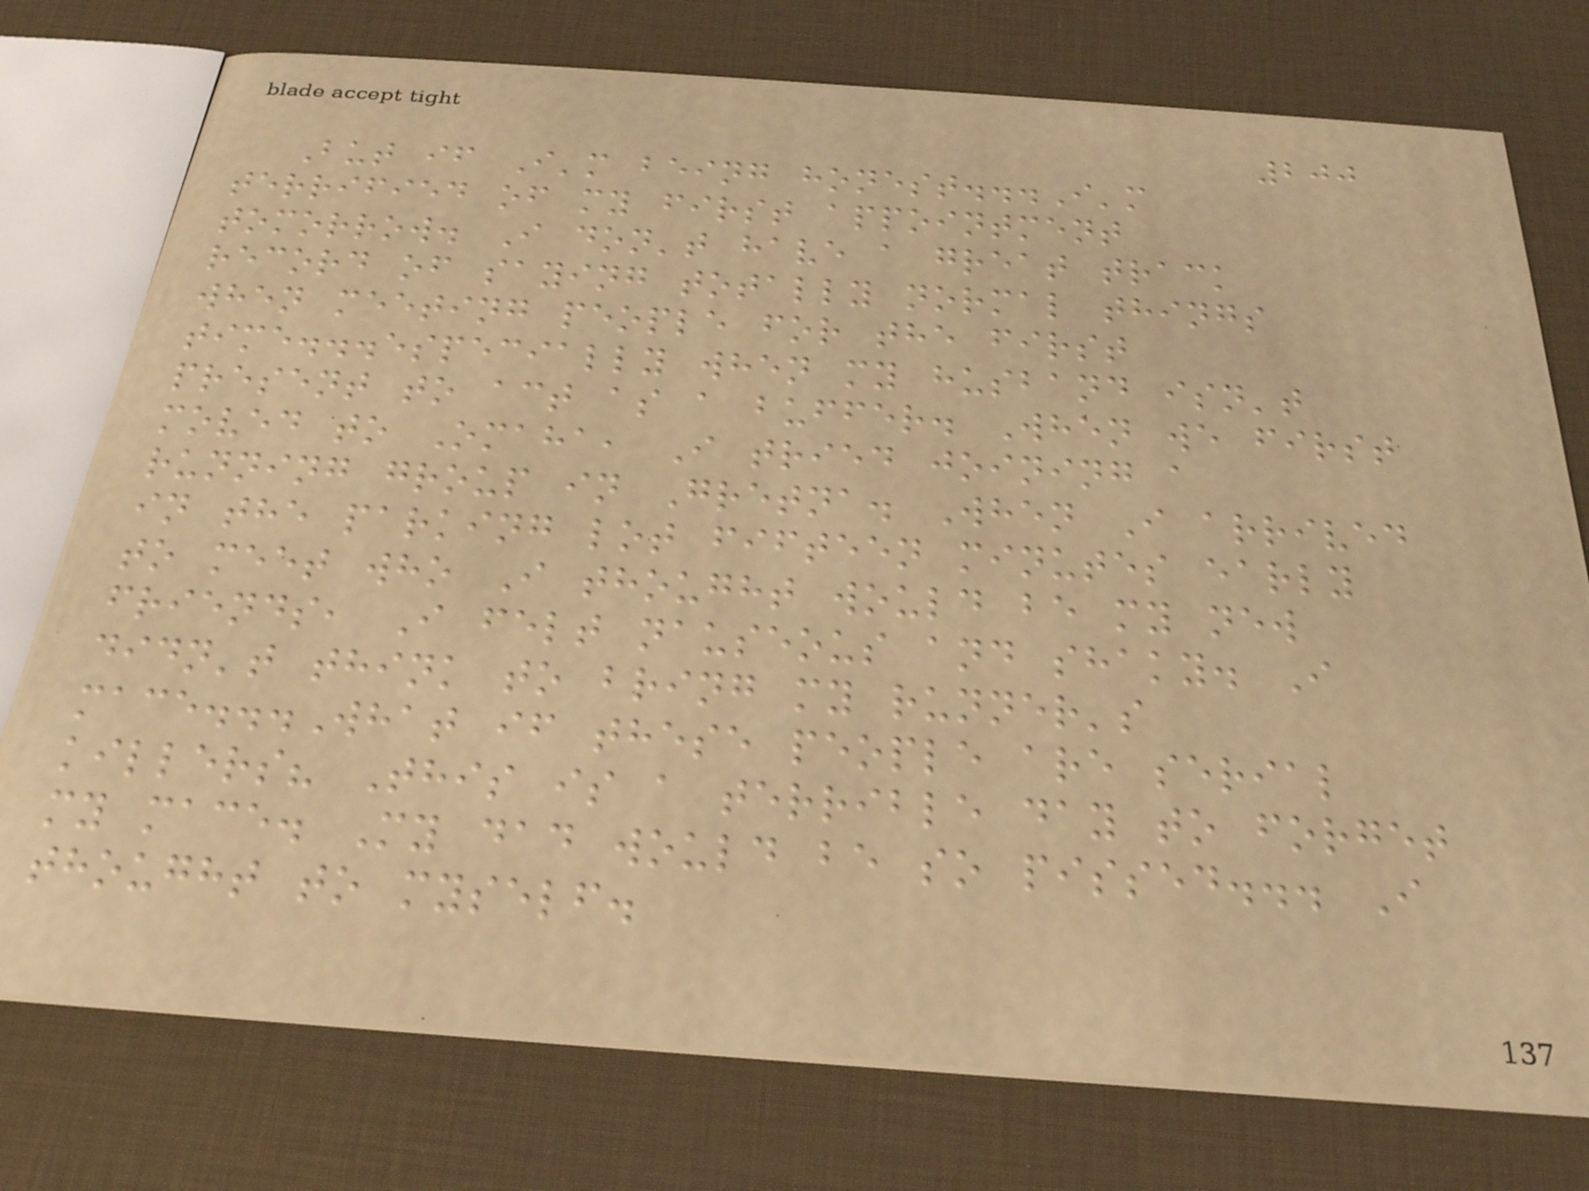200
But if I'm being honest...I'm
terrified of my first appointment
tomorrow. I don't have a great track
record of saying totally normal things
when meeting people for the first
time...especially when my husband isn't
present to act as a buffer. When we first
moved to Omaha, I tried joining a
running group in Gretna. When I arrived
in the parking lot fifteen minutes early
to meet who I thought would be my new
friends, I felt nauseous and shaky. I
didn't think to bring my runner's
mace...What if these people are serial
killers? This is a terrible day to forget
my mace. My dad would be so pissed... I
thought to myself.
